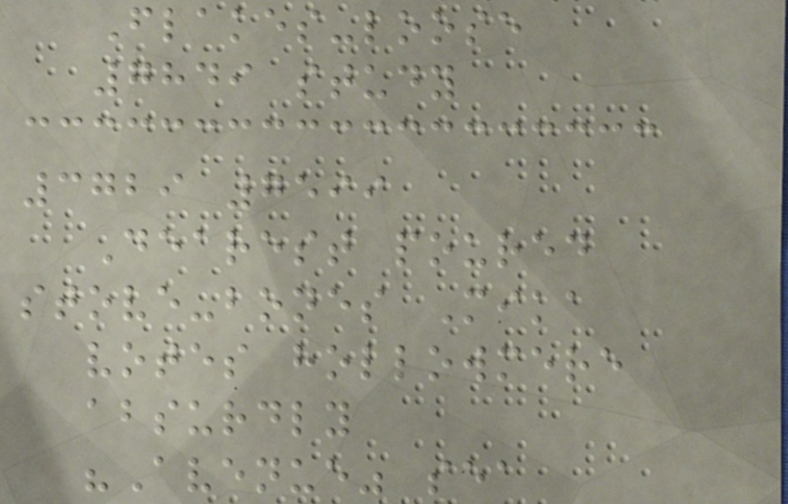Flakes-loose
7849 study
3729 7599
Dearest poured
stove-bones Mika
votes hollowmere
absurdly
"Avenue" sea
